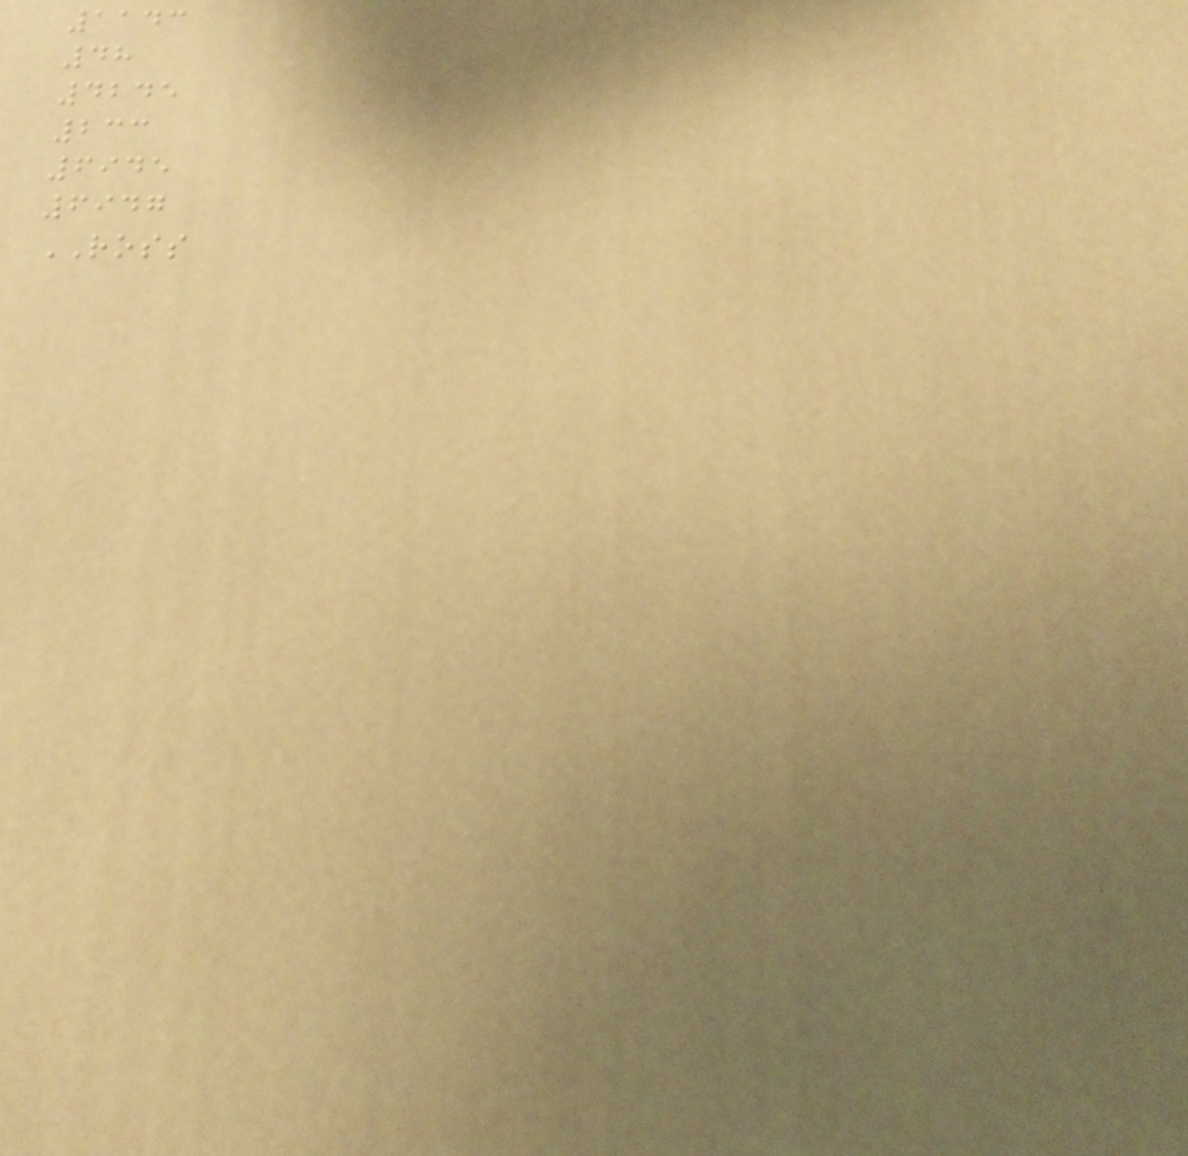1143
48
4245
233
6945
6947
ROSS
